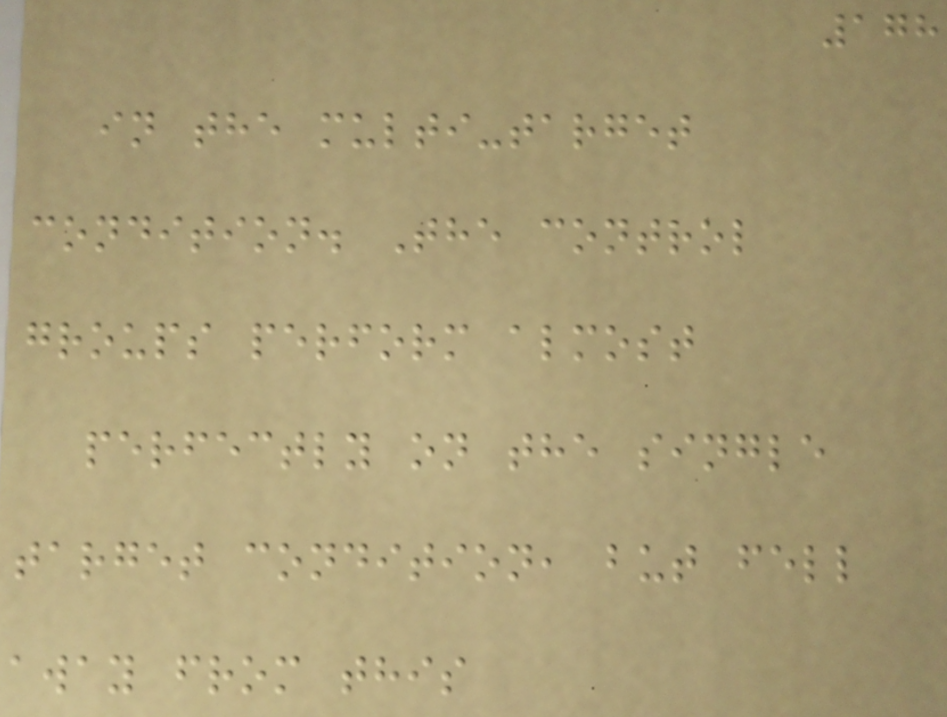178
in the multi-target
condition. The control
groups perform almost
perfectly on the single
target condition, but fell
away from this
